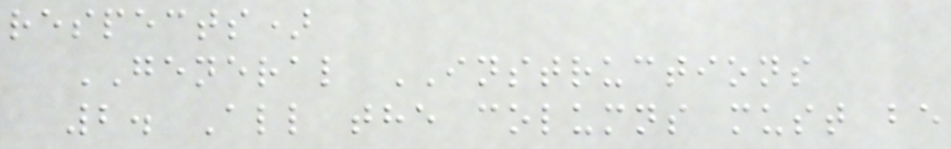respects)
GENERAL INSTRUCTIONS
2. All the columns must be
